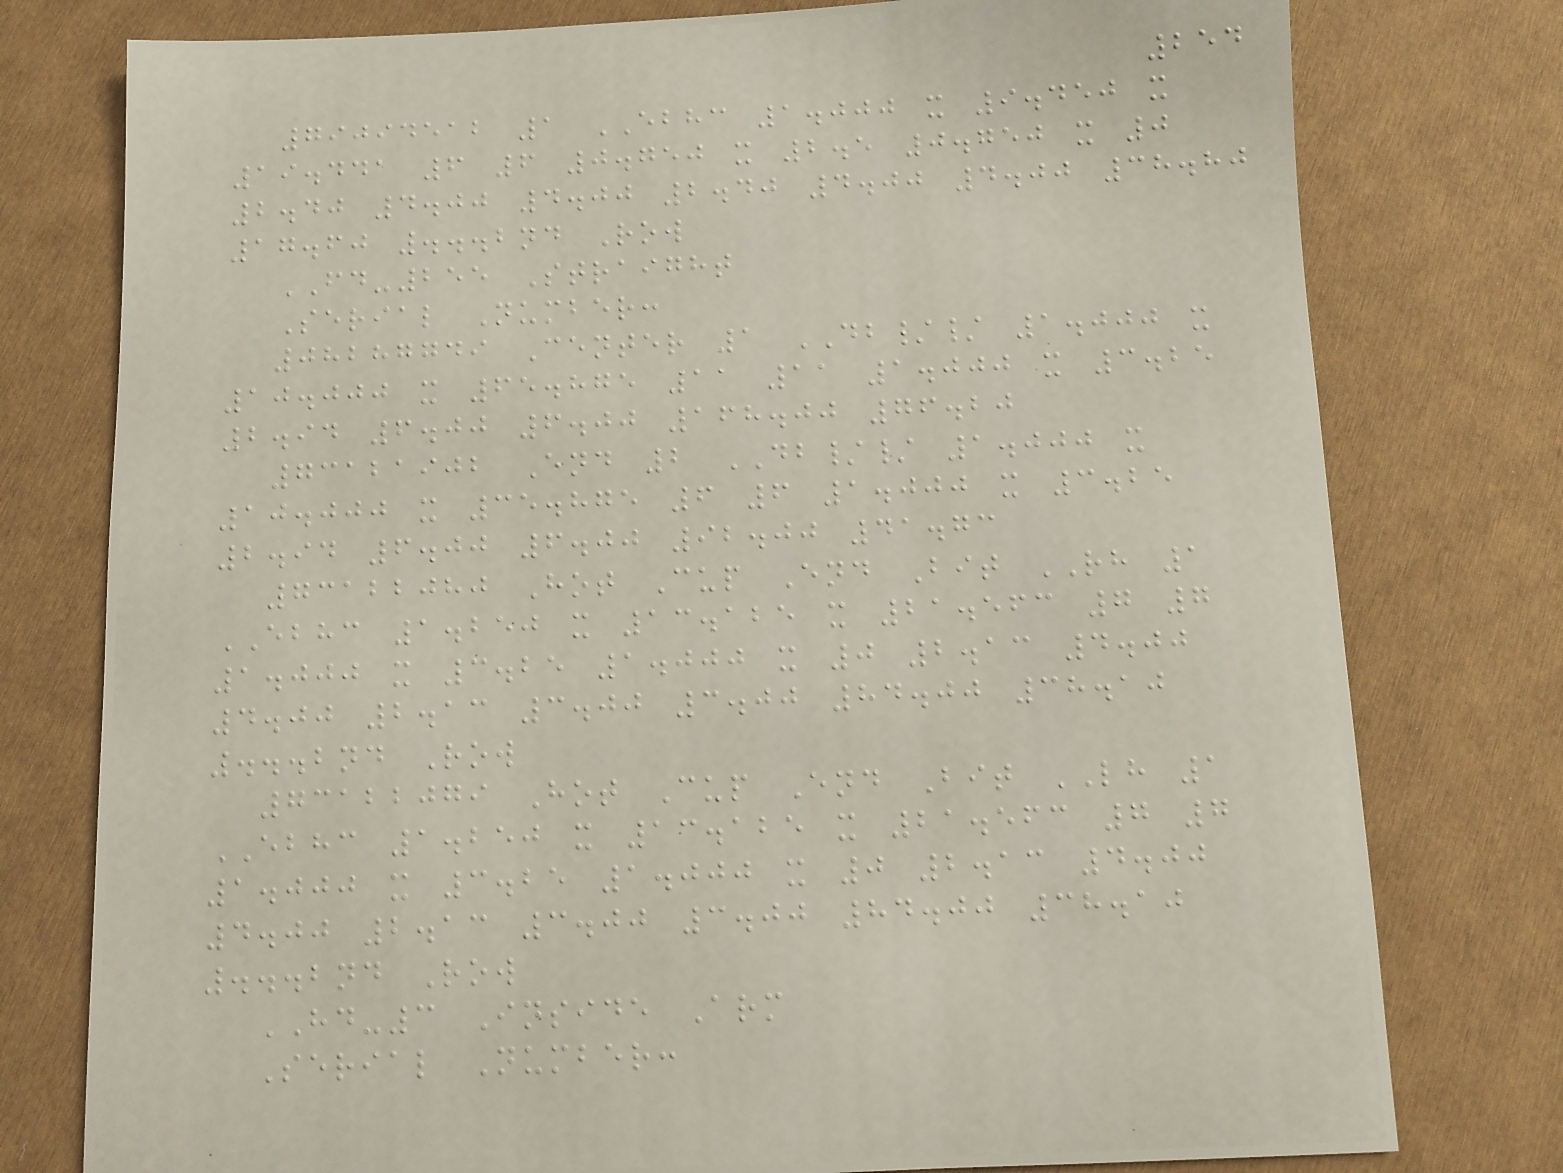254
79094512 1 EBHC 1.000 x 9.450 x
19.441 6 6 0.750 x 2.5 0.750 x 0
2.40 4.00 4.00 2.40 4.00 4.00 38.80
17.60 ...2nd Row
FD-255 Straight
Serial Number:
08287749 Center 1 DB// 1.000 x
10.000 x 65.875 11 11 1.000 x 3.25
2.94 6.00 6.00 168.00 76.20
73121902 End 2 DB// 1.000 x
10.000 x 35.875 6 6 1.000 x 3.25
2.94 6.00 6.00 92.00 41.73
73122080 Hot Cup End Bit RH 1
EBHC 1.250 x 13.125 x 21.563 7 7
1.000 x 3.25 1.000 x 0 2.13 4.00
4.00 2.13 3.00 3.00 84.00 38.10
...2nd Row
73122079 Hot Cup End Bit LH 1
EBHC 1.250 x 13.125 x 21.563 7 7
1.000 x 3.25 1.000 x 0 2.13 4.00
4.00 2.13 3.00 3.00 84.00 38.10
...2nd Row
HD-3 Inside Arm
Serial Number:
